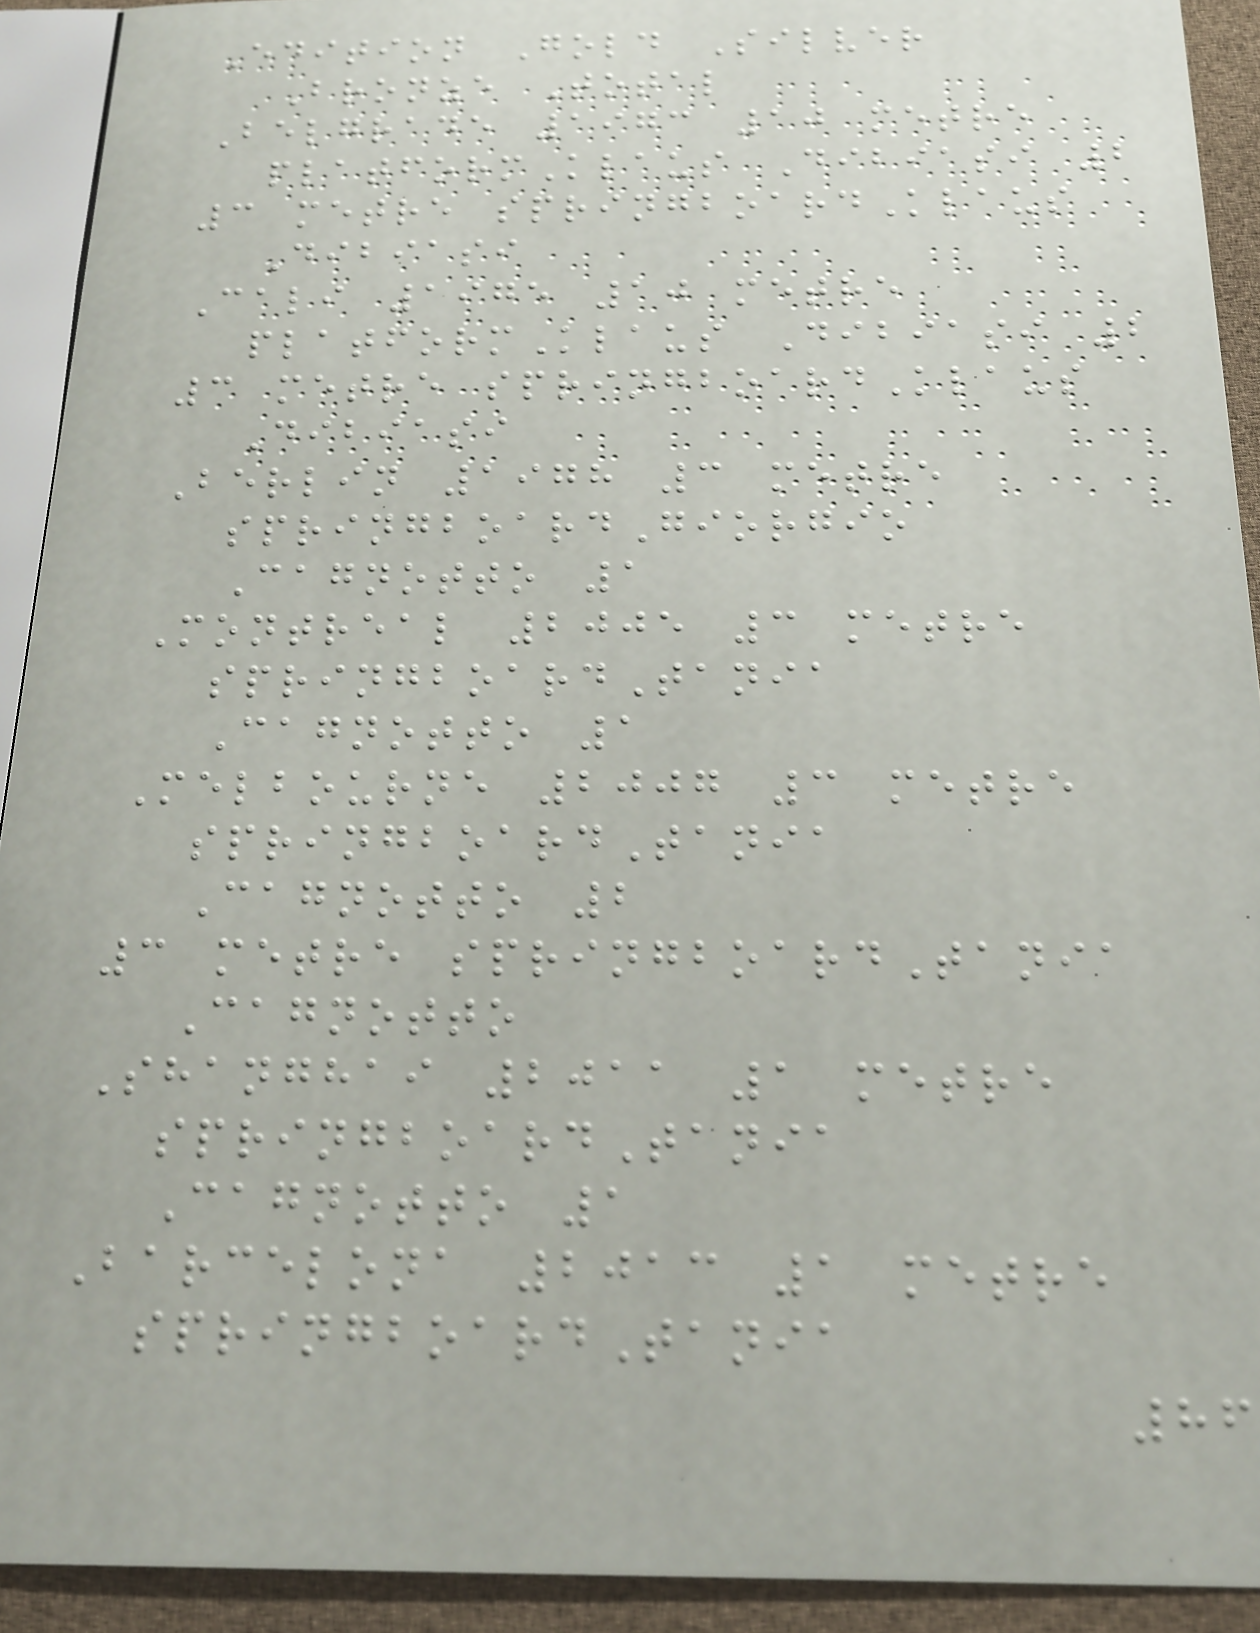Edition Gold Silver
Bronze Total
Belgrade 1973 10 metre
platformKlaus Dibiasi 2
3 metre springboardKlaus
Dibiasi
Cali 1975 10 metre
platformKlaus Dibiasi 2
3 metre springboardKlaus
Dibiasi
Berlin 1978 3 metre
springboardGiorgio
Cagnotto 1
Montreal 2005 3 metre
springboardTania
Cagnotto 1
Melbourne 2007 3 metre
springboardTania
Cagnotto 2
3 metre springboardTania
Cagnotto
Shanghai 2011 1 metre
springboardTania
Cagnotto 1
Barcelona 2013 1 metre
springboardTania
86
